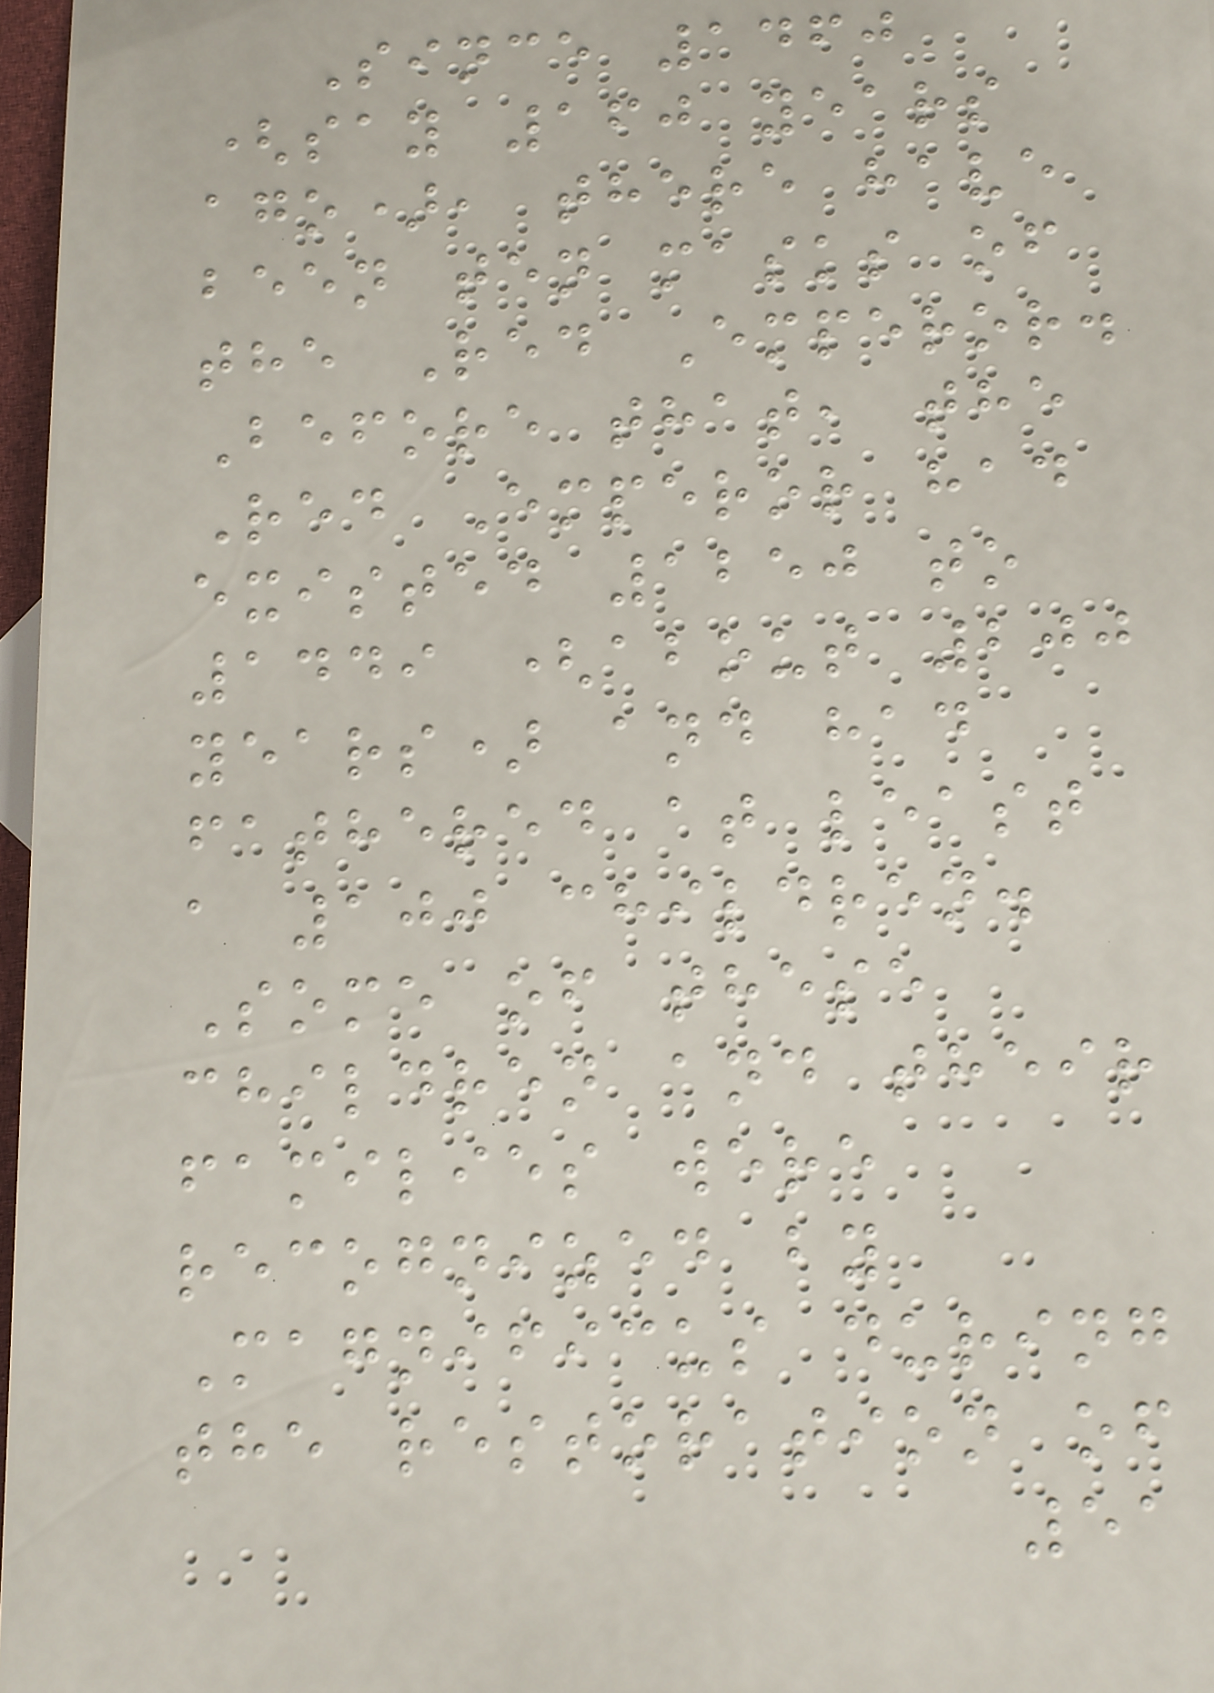Since 1460
(say 160 years
ago), there have
been ten masks of
the Red Emperor.
Before that, the
Red Emperor had
existed 1250 to
1449 (about 200
years) and had
fathered at least
a 100 children.
Some of these
children and their
families were
recognized by
Magnificus during
the restoration of
51
